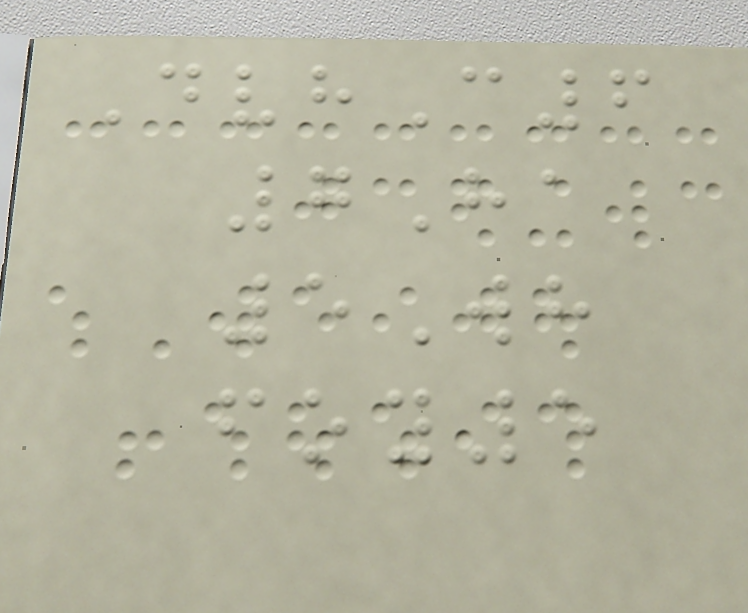DvhC6
7Ha
5Wh
foy5
